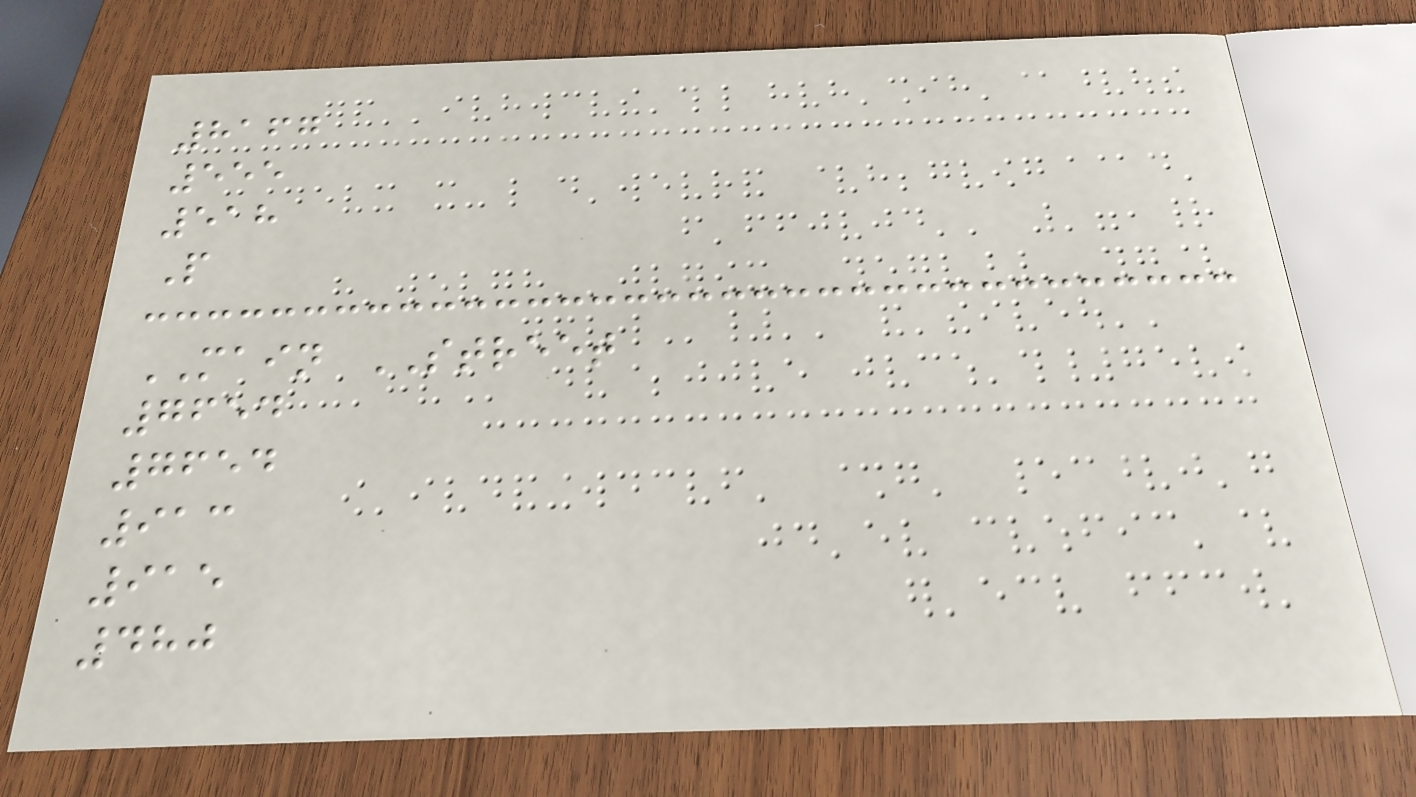8167
555
518
P
MAIN STREET
7654
7654
913
915
480
